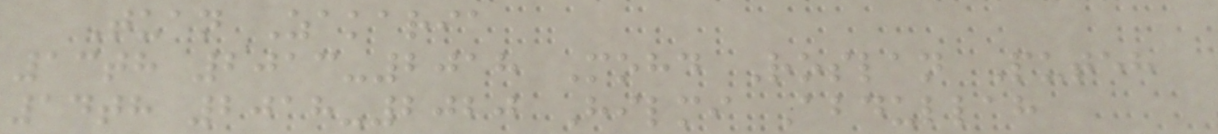Tuan Zakaria
13th 2013-2018 Mohd Roslan Puteh
14th 2018-2020 Hilmi Abdullah
